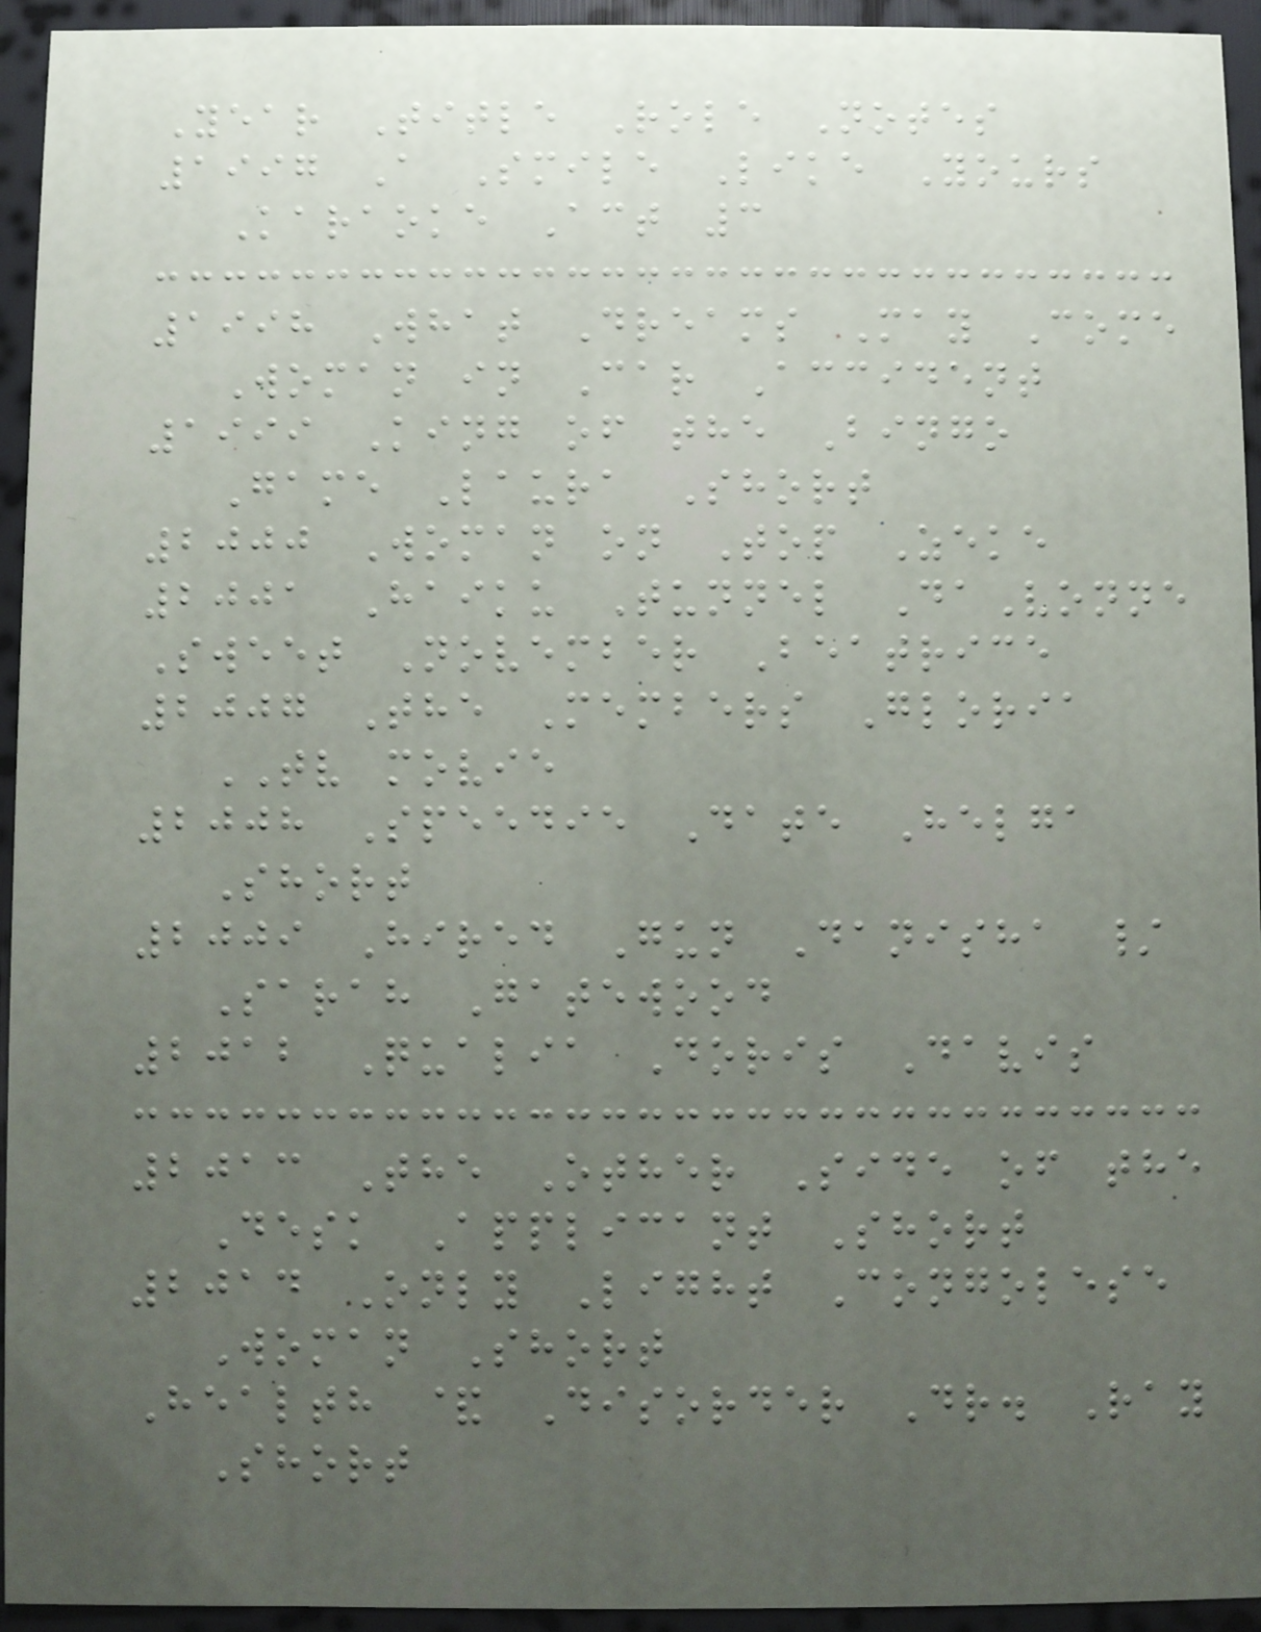Year Title Role Notes
1997 A Smile Like Yours
Karaoke Act 3
1998 What Dreams May Come
Woman in Car Accident
1999 King of the Bingo
Game Laura Short
2000 Woman on Top Zeke
2001 Haiku Tunnel DaVonne
Sweet November Beatrice
2007 The Members Gloria
TV movie
2008 Speedie Date Helga
Short
2009 Hired Gun Danisha /
Sarah Gatewood
2012 Qualia Doris Davis
2013 The Other Side of the
Desk Applicant Short
2014 Only Light Congolese
Woman Short
Health & Disorder Dr. Ray
Short
